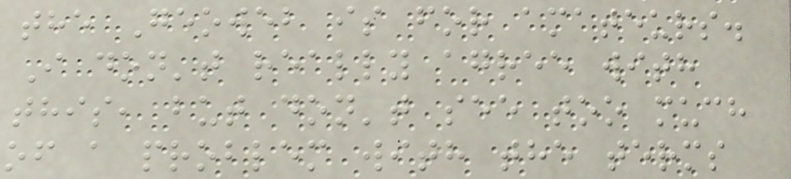the Geoweb is for amateurs.
I don't really agree with
this, but don't see too much
of a problem with the terms
